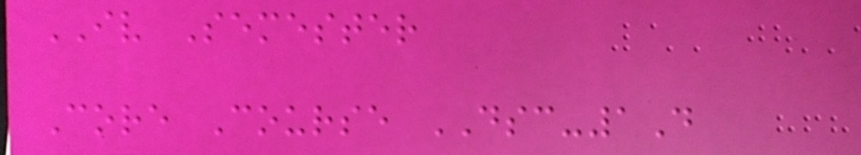IV Semester
Core Course DSC-1D
